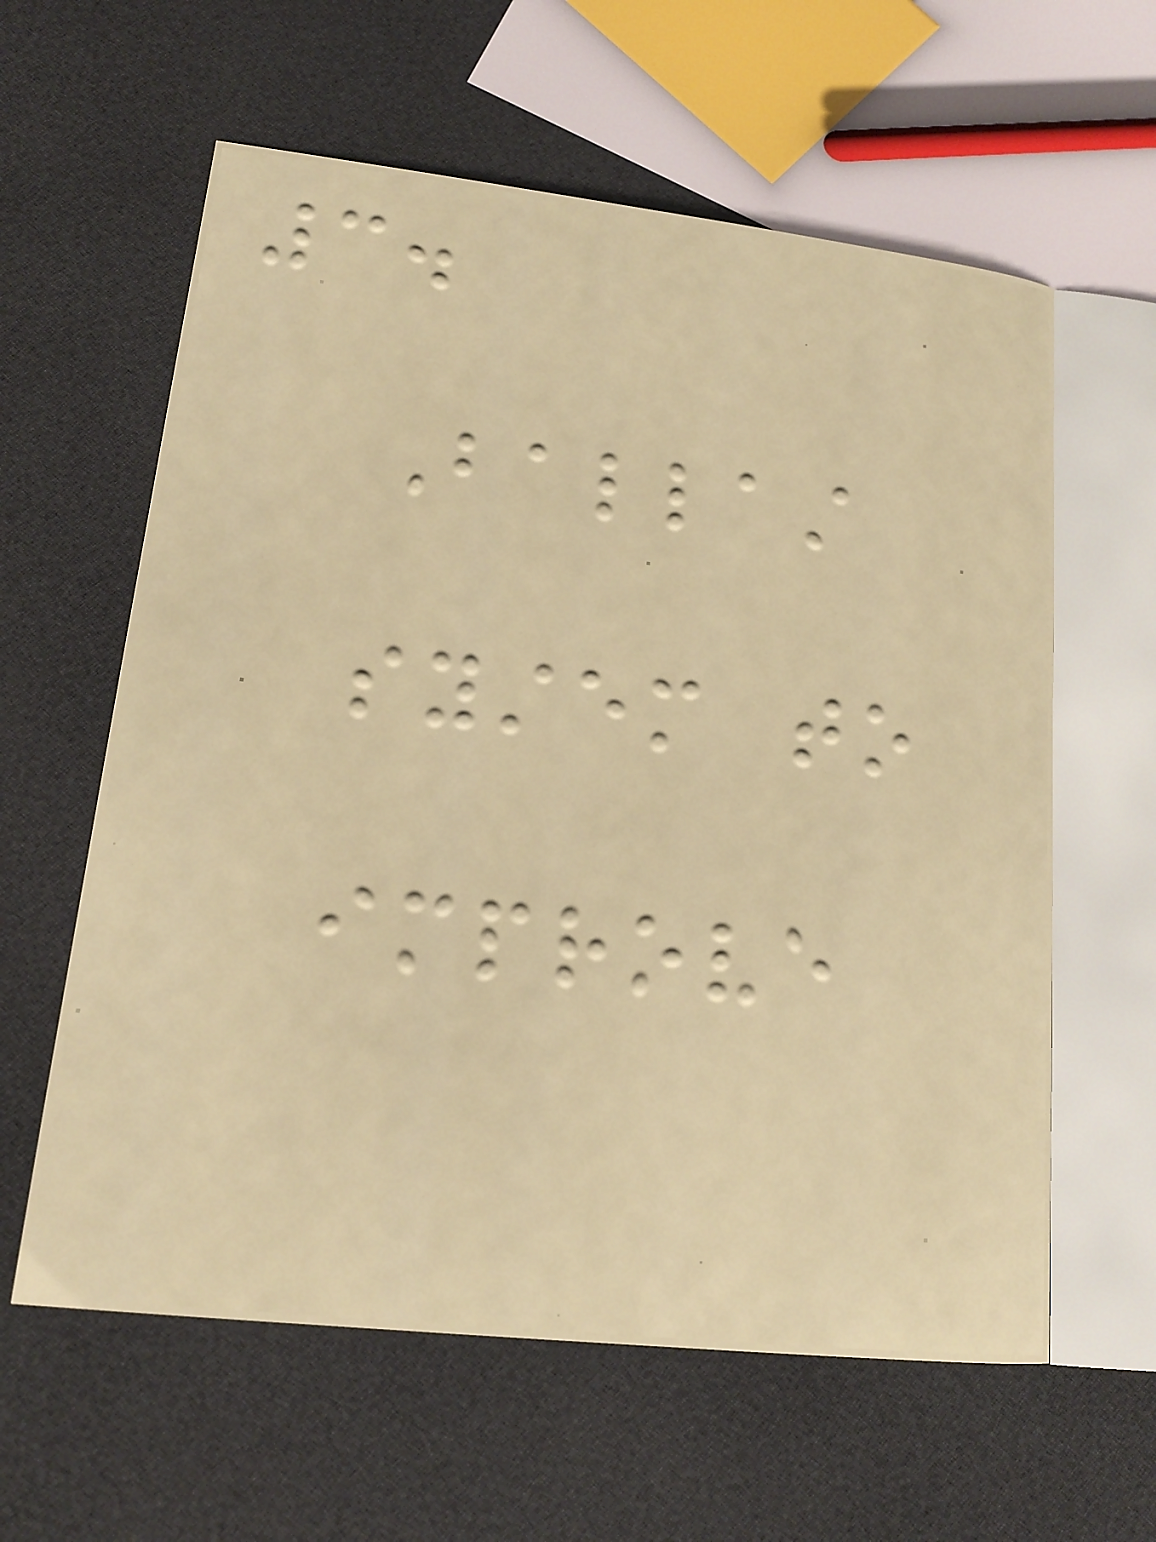3.
Ballast
system to
improve
